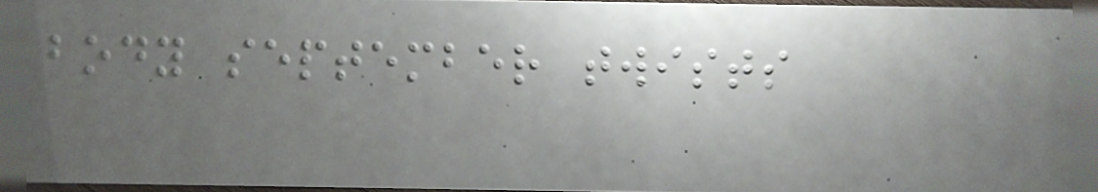body september twists
